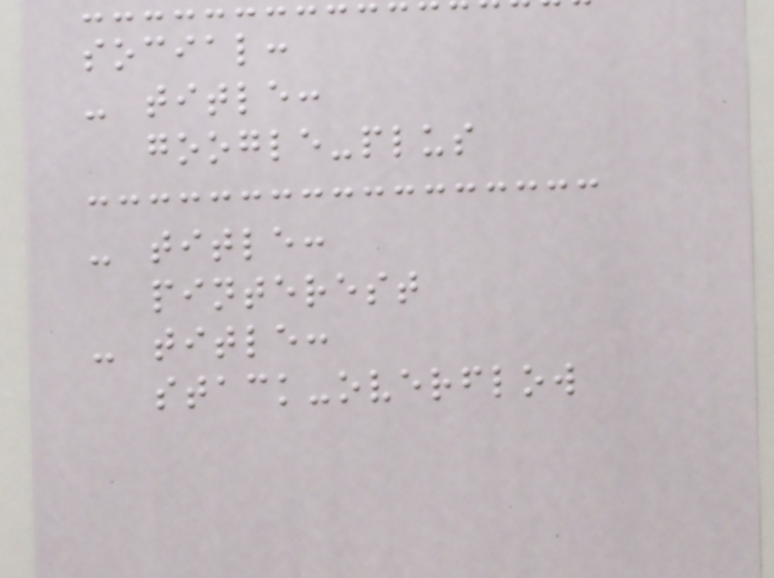social:
- title:
google-plus
- title:
pinterest
- title:
stack-overflow
